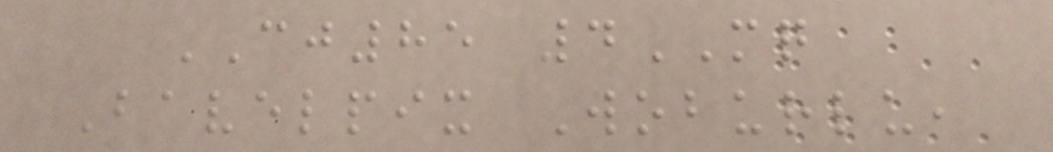CJ85 4MQ
Bavelpix Woburlu,
